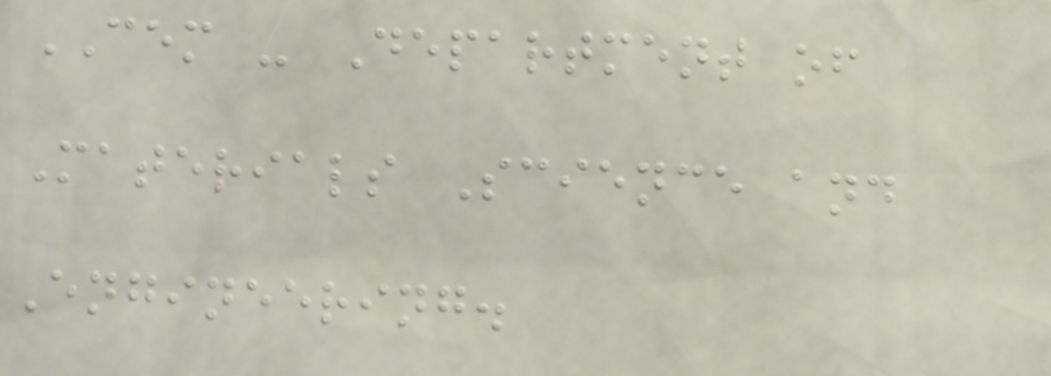CEM - Department of
Materials Science and
Engineering.
